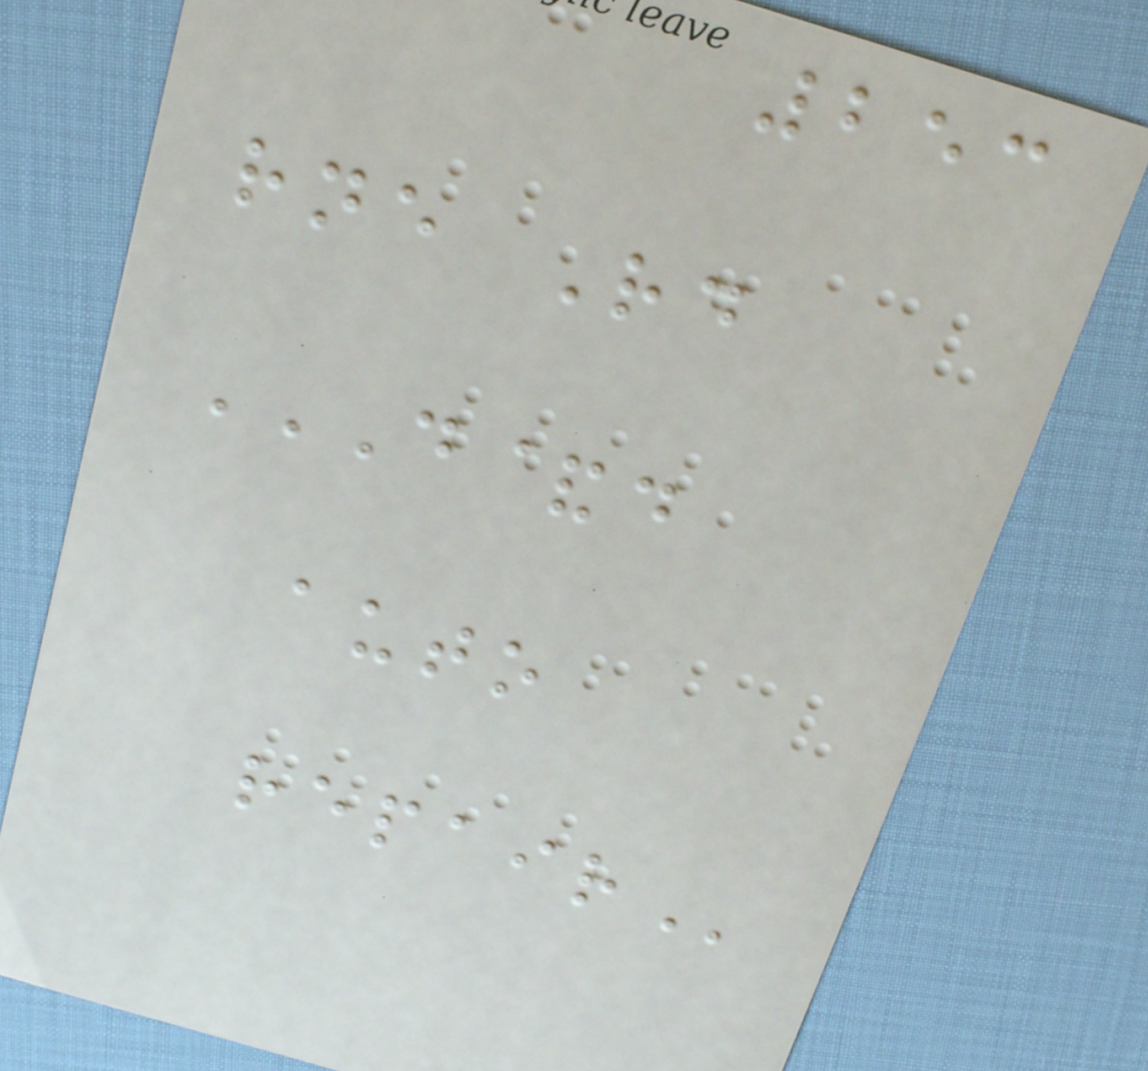253
rne Rd
D&D
AUTO
REPAIR
